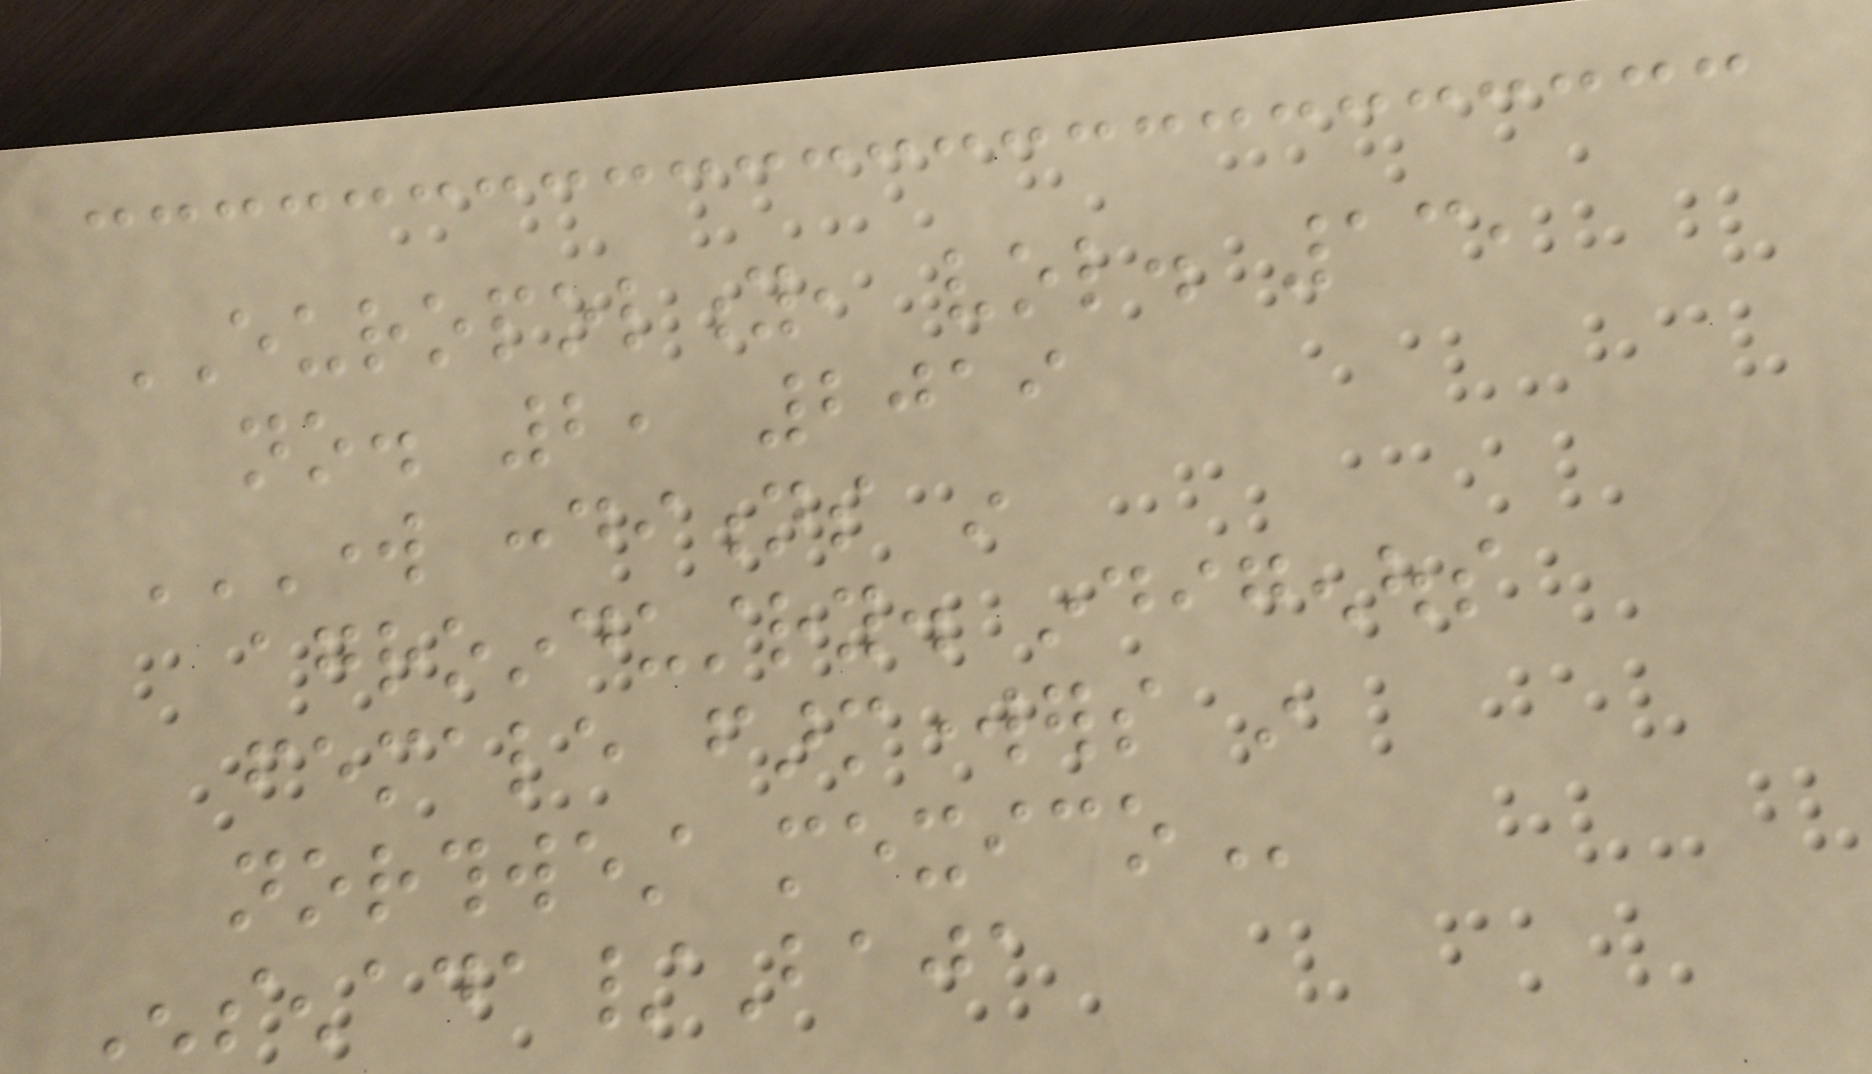EUROPOLITY, vol. 13,
no. 2, 2019
WORK CONDITIONS IN
AGROINDUSTRY. INDIGENOUS
FEMALE FARMWORKERS IN
NORTHWEST MEXICO
Ensenada/Baja
